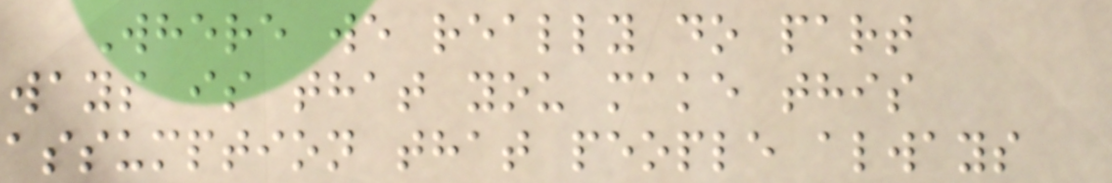Where we really do part
ways is that you make this
assumption that people always
